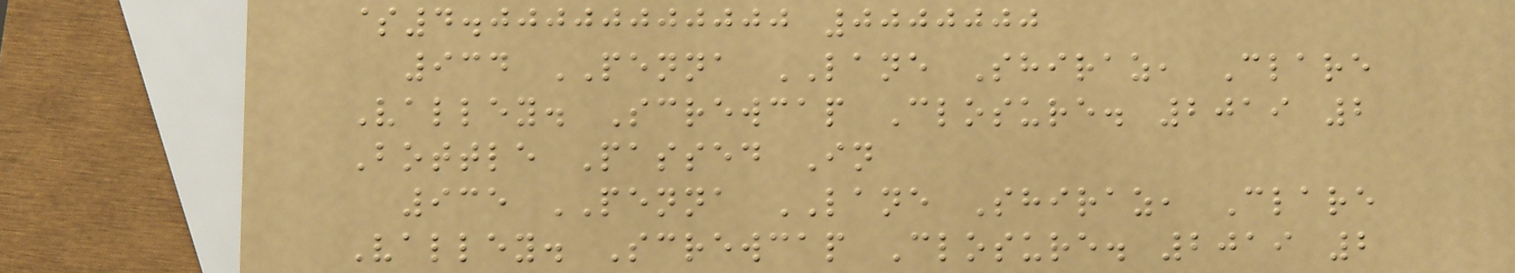$4.00000000000 0000000
934 PENNA LANE Shiraz, Clare
Valley. Screwcap Closure. 2019 2
Bottle Passed In
935 PENNA LANE Shiraz, Clare
Valley. Screwcap Closure. 2019 2
